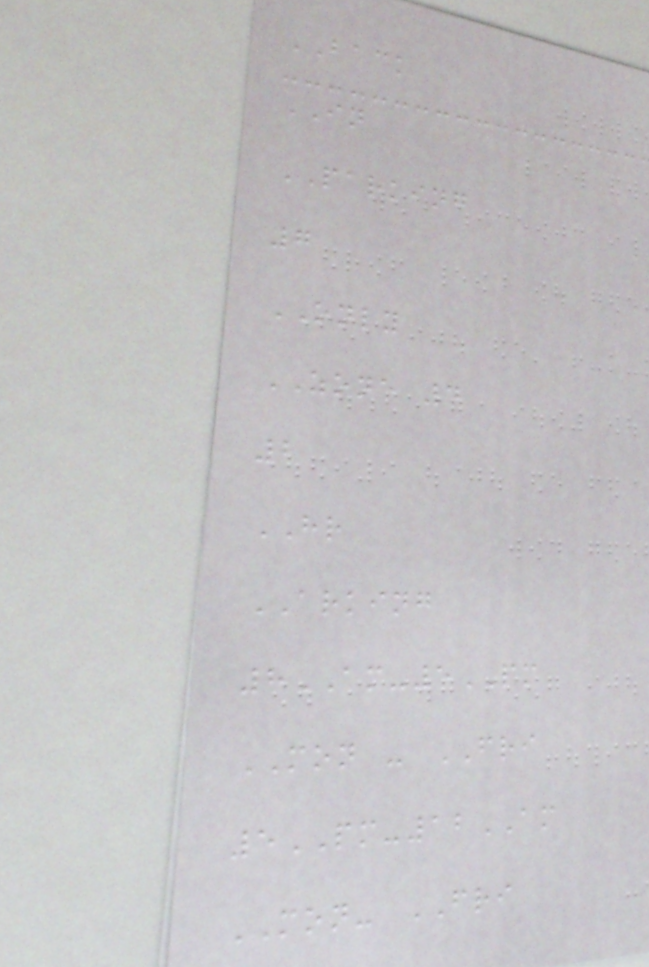BACK
IN
PARKING
7
ONLY
ZONE 4
2
HR
ARKING
8AM-5PM
MON - FRI
5PM-12AM
MON- FRI
